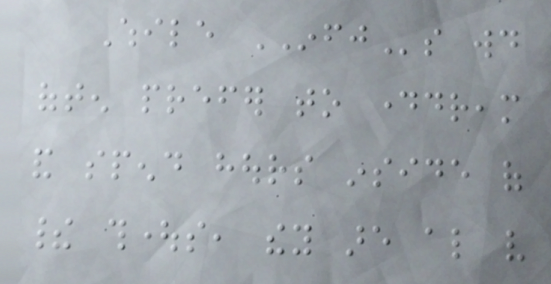While INFJs would
often prefer to daydream
and spend hours inside of
their thoughts, they are also very
